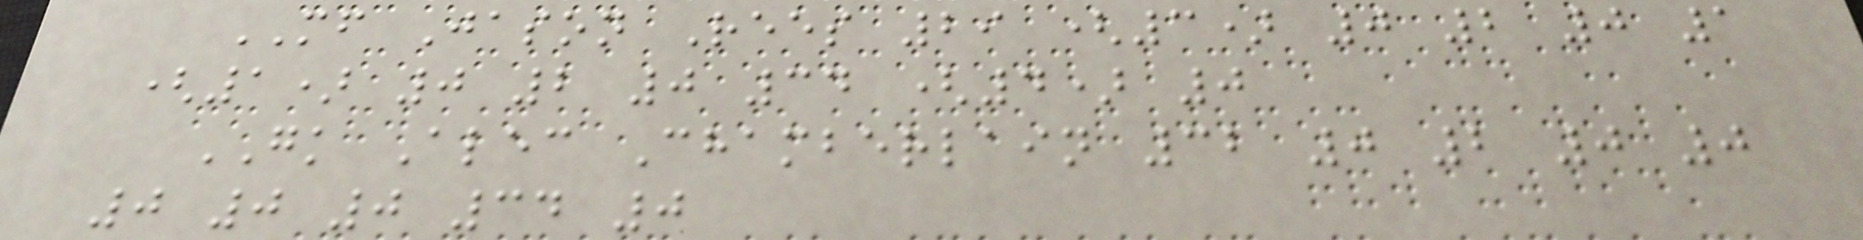MF Jason Rees 29 (3) 0 2 0 1
(1) 0 2 0 34 (4) 0
GK Alec Chamberlain 32 0 2 0 0
0 0 0 34 0
